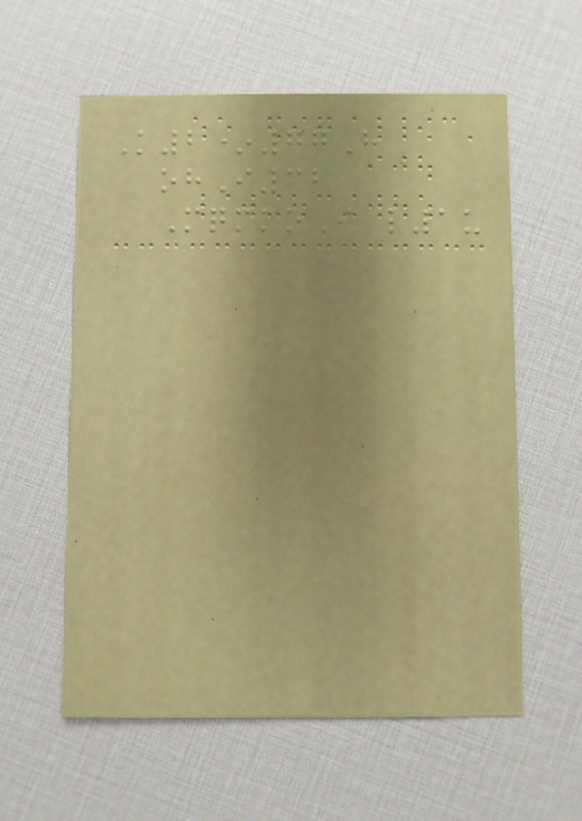K2*77H
ohI32
MqmkoI l1u
